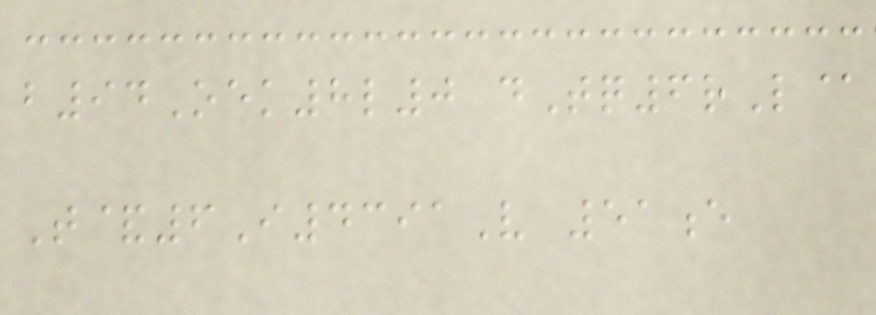b94Oek8l0 dTq6rL@
T&6I4391V 51e
